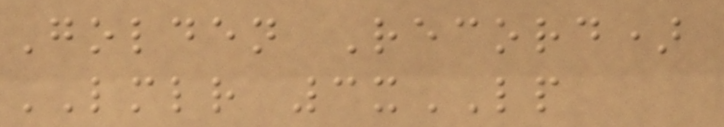Golden Record)
LMLR 3xLP
